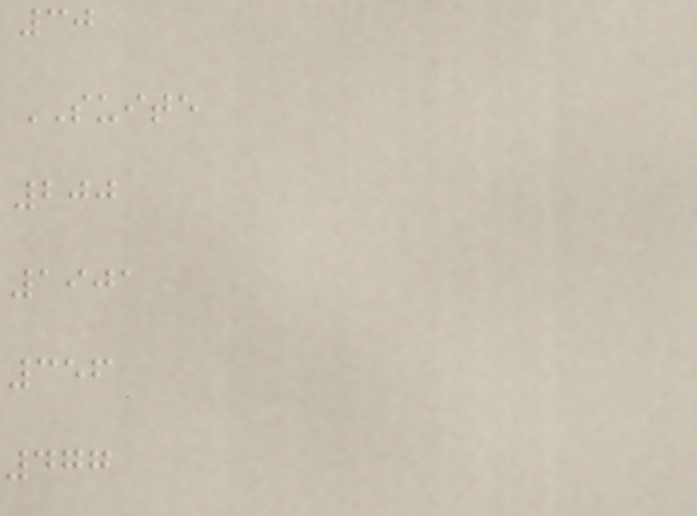30
SUITE
200
1901
356
477
